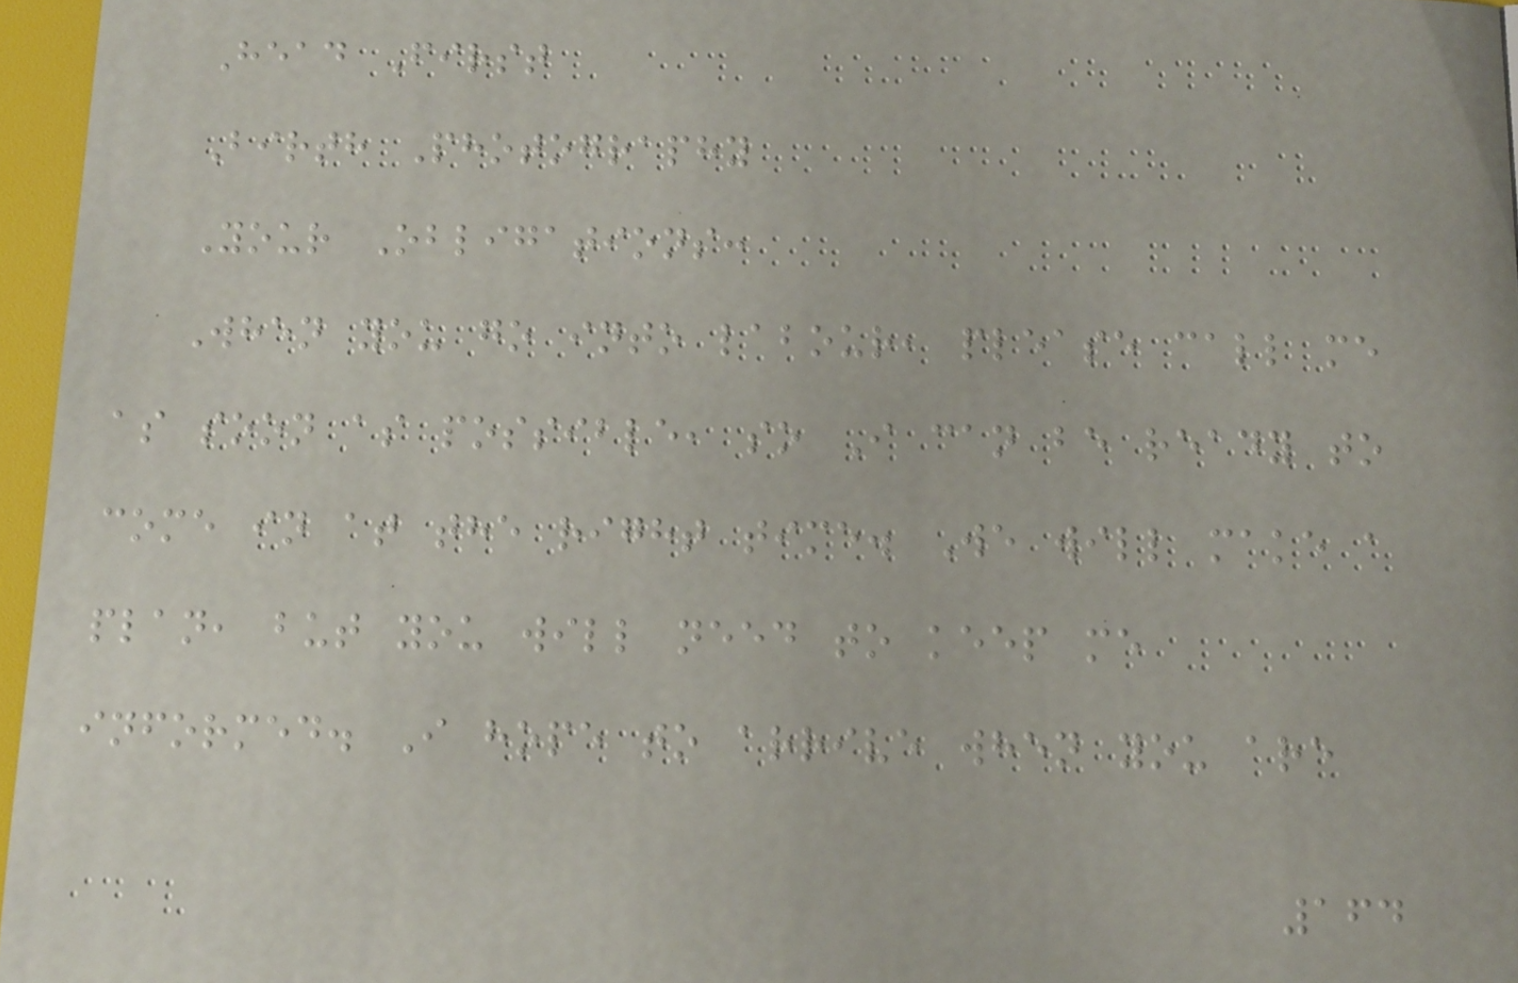Head First
Birth Photography
Your Obligations:
When you go into labour, please call me
as soon as possible, so I can be ready to
come in at the right time. We will make a
plan, but you will need to keep me
informed. I hope to arrive when you are
164
